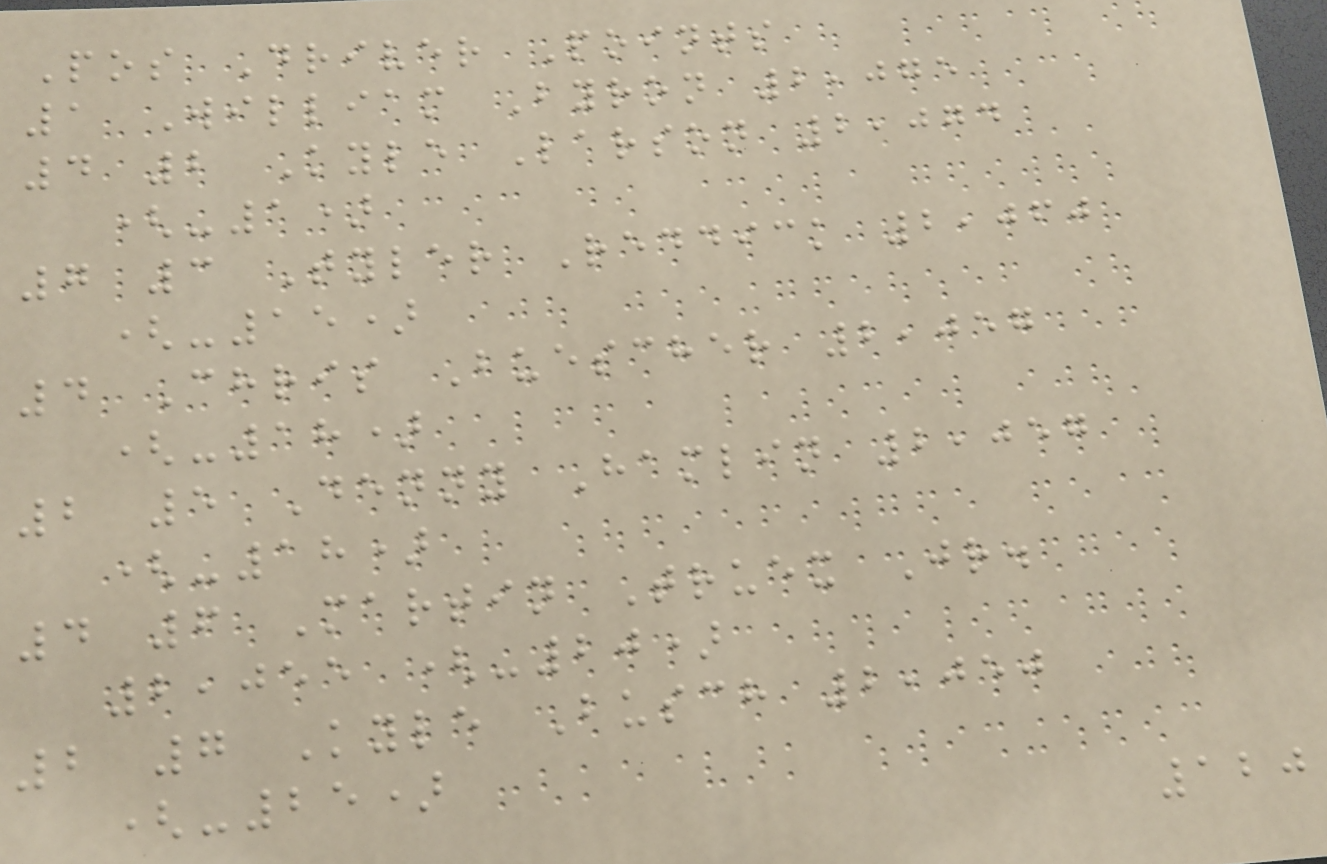Pos Driver Points
1 William Byron 2,075
4 2 Kyle Larson 2,074
(-1)
7 3 Tyler Reddick 2,060
(-15)
4 Chris Buescher 2,057
(-18)
2 5 Denny Hamlin 2,057
(-18)
4 6 Martin Truex Jr.
2,055 (-20)
2 7 Kyle Busch 2,050
(-25)
120
